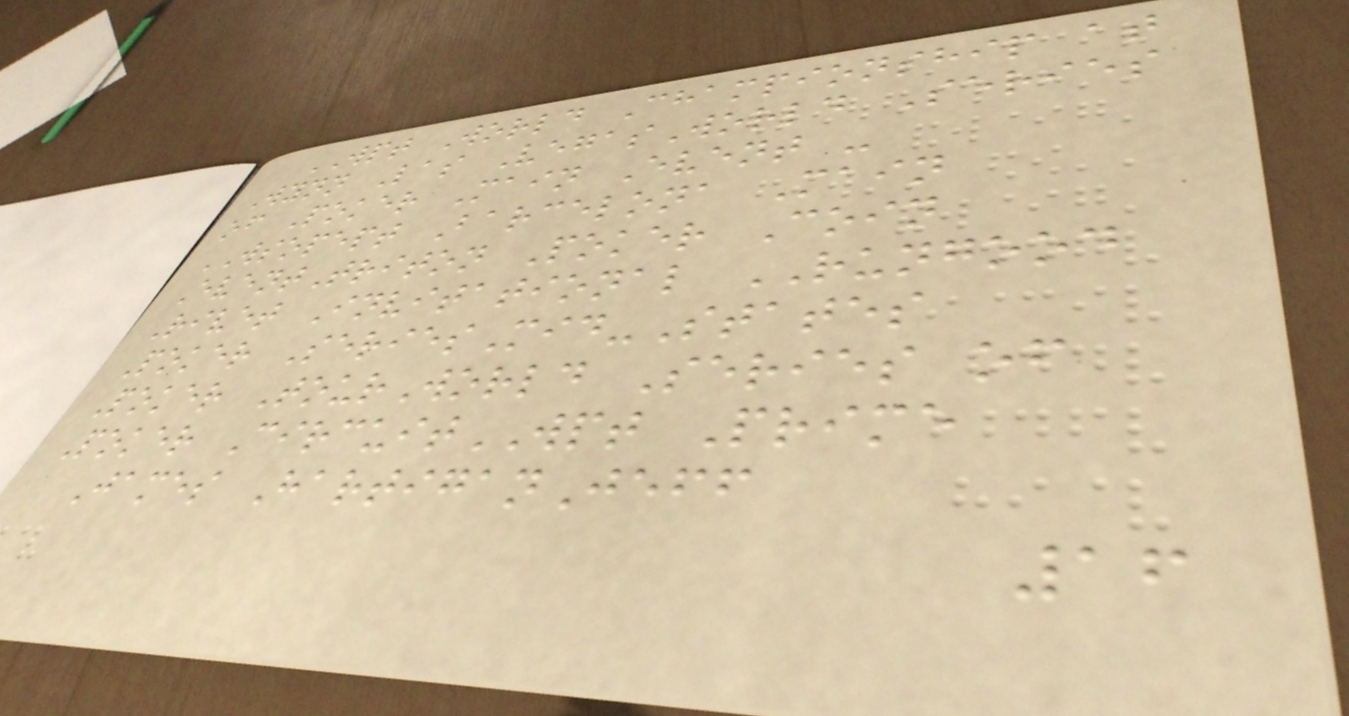WPT World Championship at
Wynn Las VegasWorld Series
of Poker Main Event -
WSOPEPT Barcelona Main
EventTriton Poker Coin
Rivet Invitational RUNGOOD
Poker SeriesMid-States
Poker TourWorld Series of
Poker CircuitWPT Prime
James HartiganJeff
16
